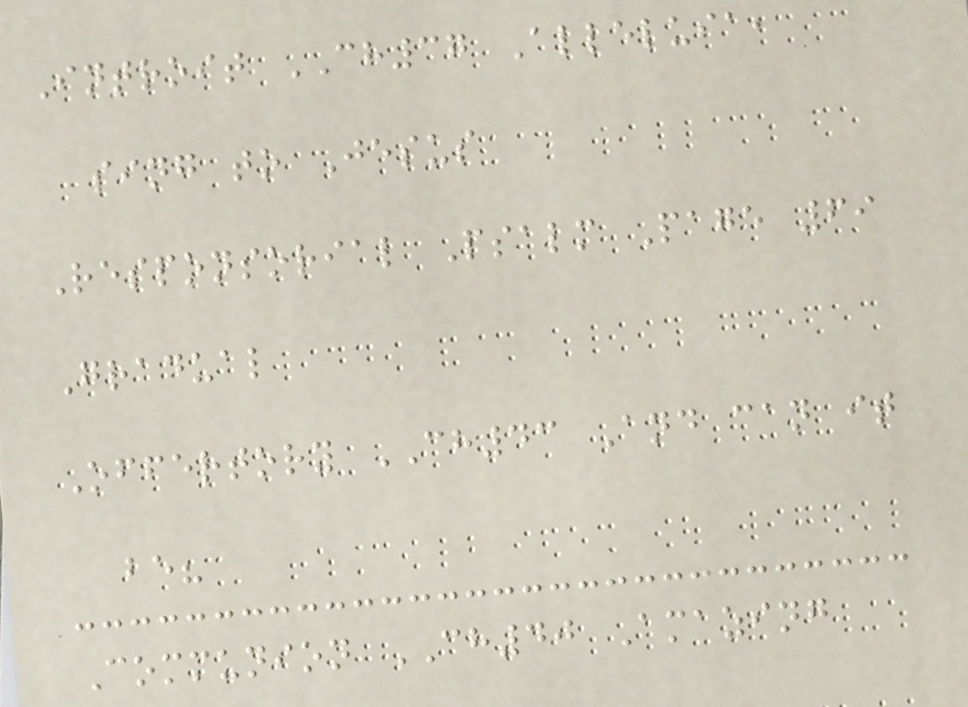Introit CH37 Alleluia,
sing to Jesus
Responsorial Psalm Page 69
Gradual
Offertory CH43 And can it
be?
Communion CH40 Amazing
